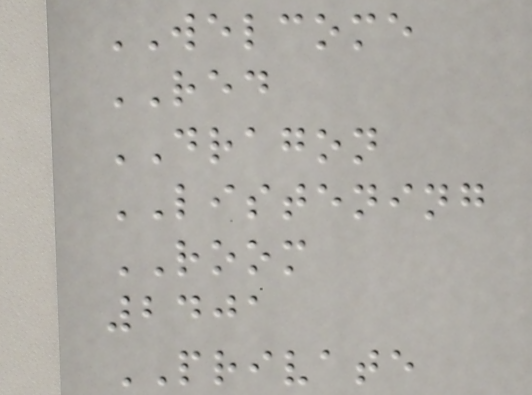WELCOME
RED
DRAGON
LISTENING
ROOM
2401
PRIVATE
